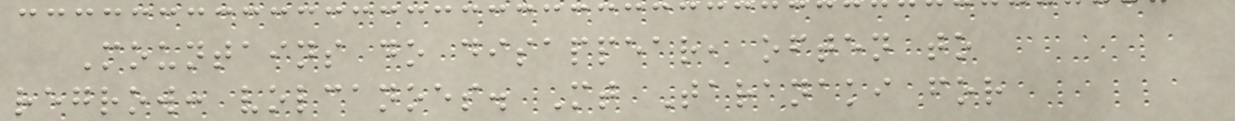Mountains do disappear, often to
regrow: volcanoes. Mt Taranaki for
